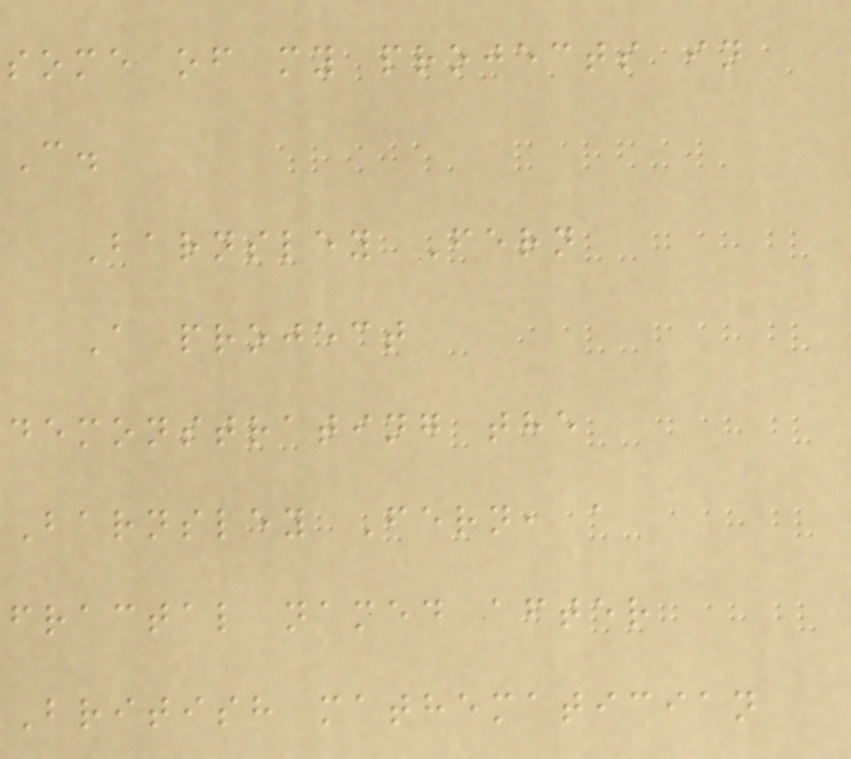some of my projects in
C.
Barnsley Fern
A project
demonstrating the
Barnsley Fern, a
fractal named after
British mathematician
